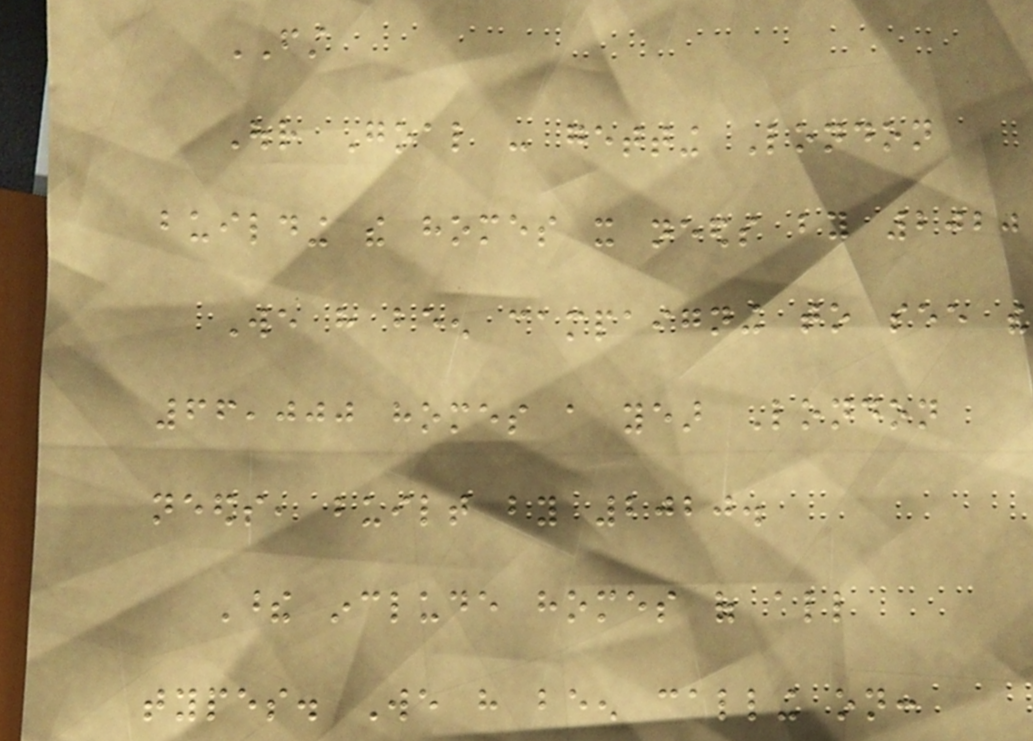FIRST
Our Goal - getting London
building the homes it needs by 2020
We have been campaigning to see the
66,000 homes a year London
needs, built by 2020.
These include homes of all
types. We have been calling on:
